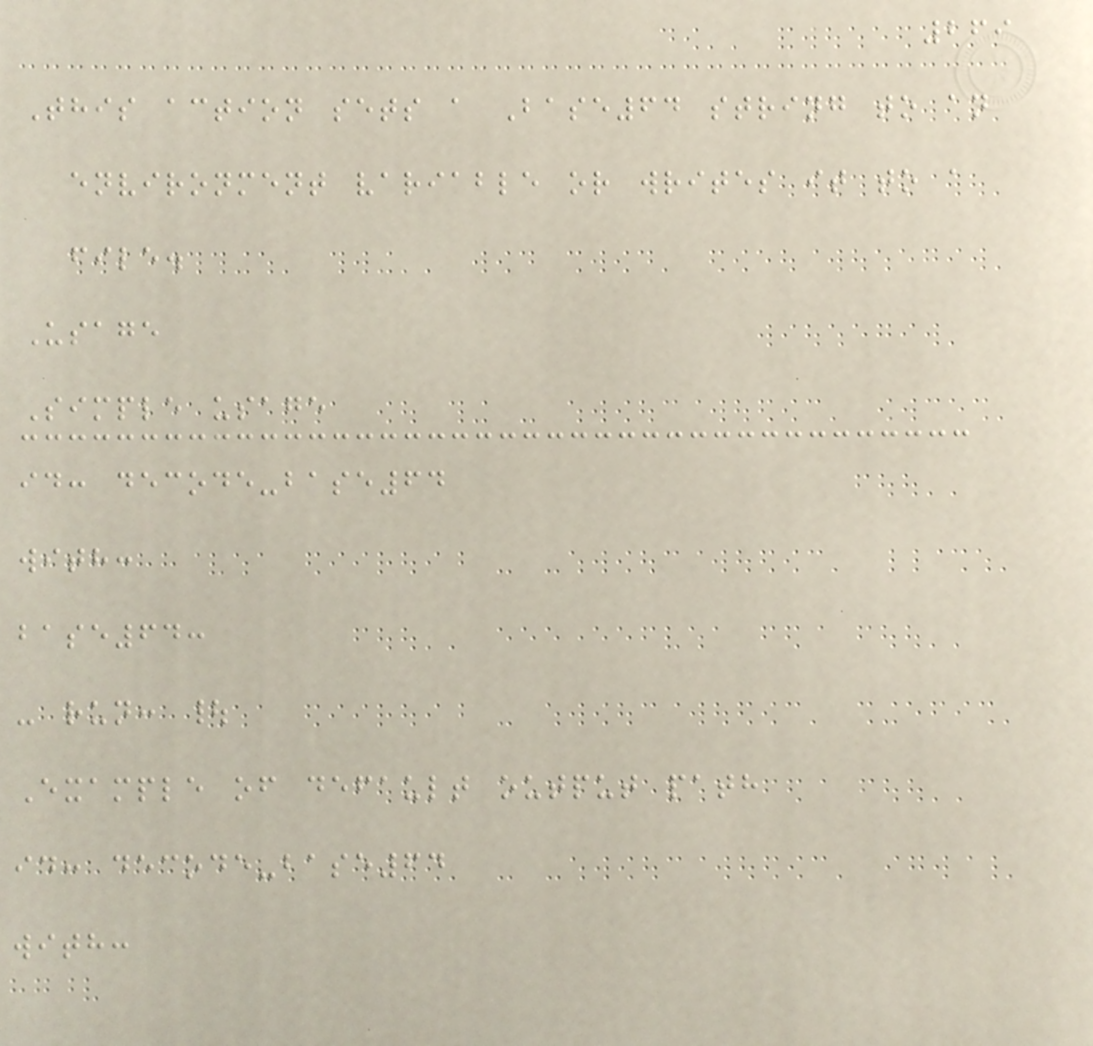269
This action sets a Base64 string to an
environment variable or writes it to a
file.
Usage
Simple usage
id: decode-base64
with:
base64:
- run: |
Example of default output path
id: decode-base64
with:
